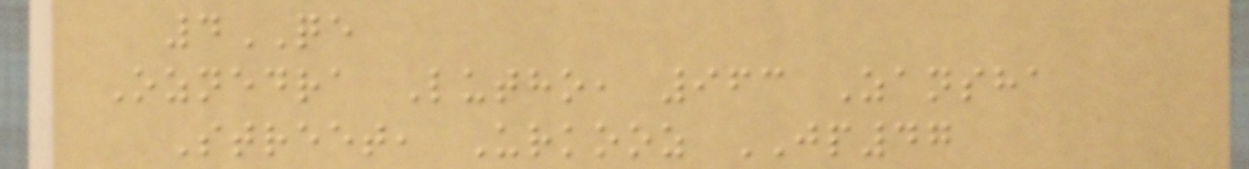4QE
Oznedra Lutho, 963 Zansha
Street, Urkooz JP47
